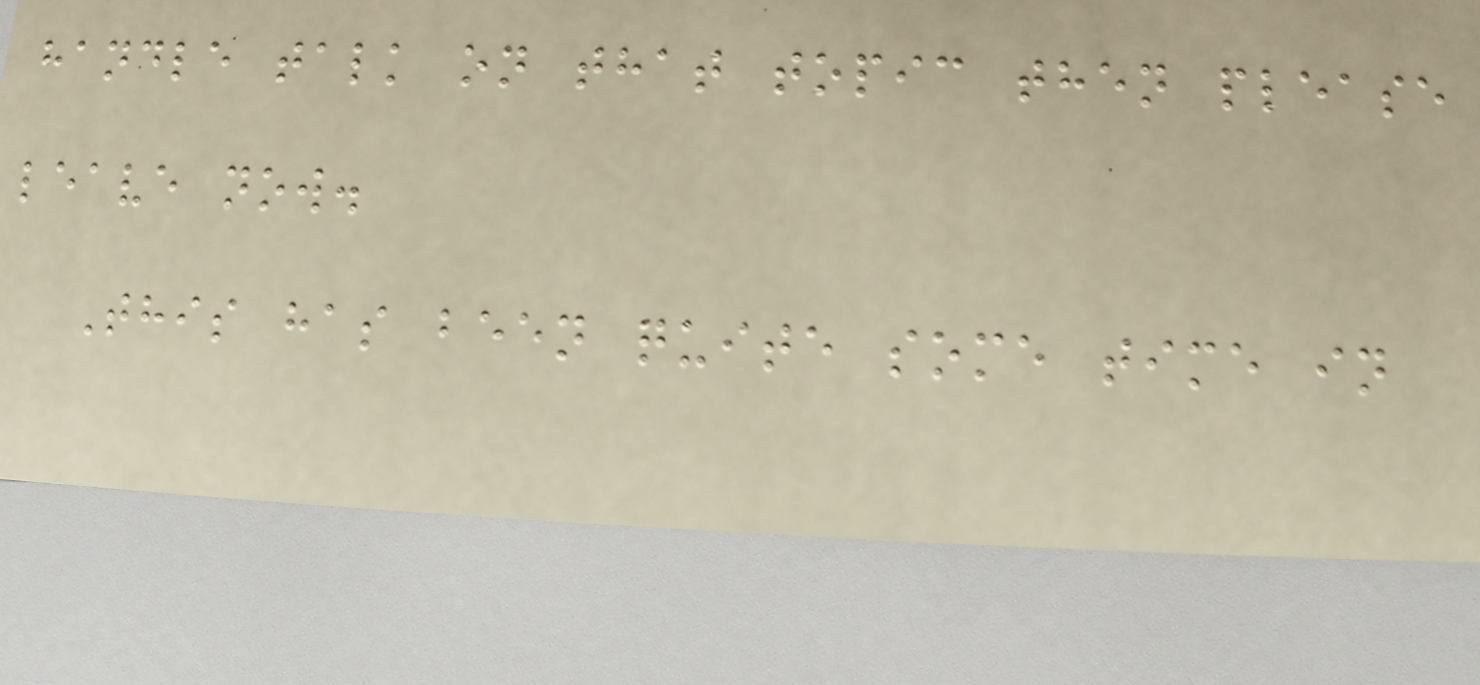handle talk on that topic then please
leave now.
This has been quite some time in
